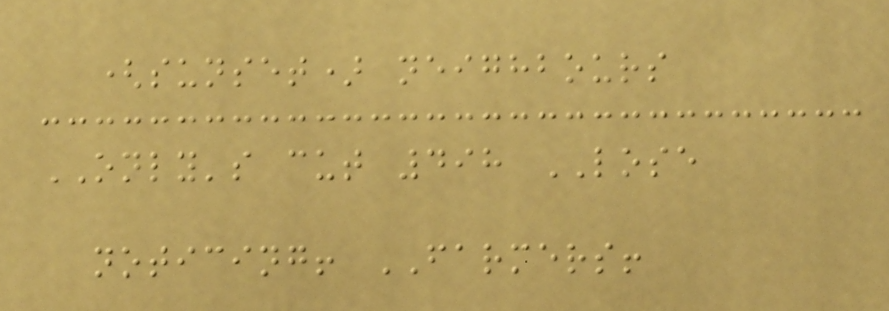(sunset) neighbours
ONLY's cut 498 LOSE
noticing! FARMERS!
